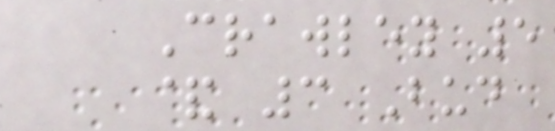Crawley 5
& 3 Bud
